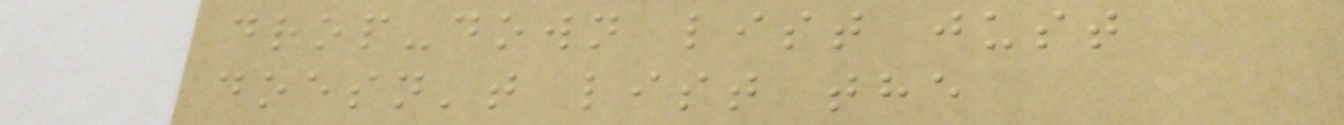drop-down list just
doesn't list the
